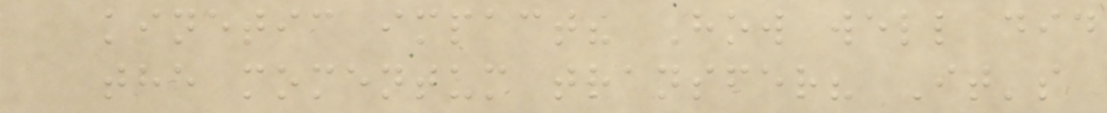kinetic impact? How well did
the momentum transfer? It's
